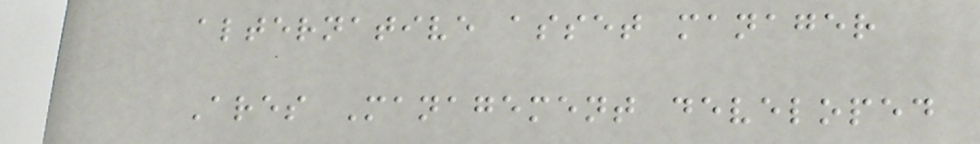alternative asset manager
Ares Management developed
